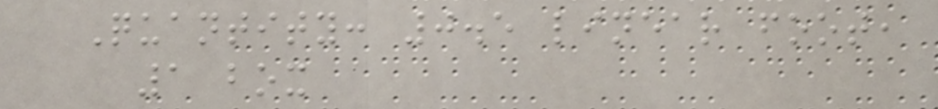Quantity: 0.5 linear foot,
1 box
